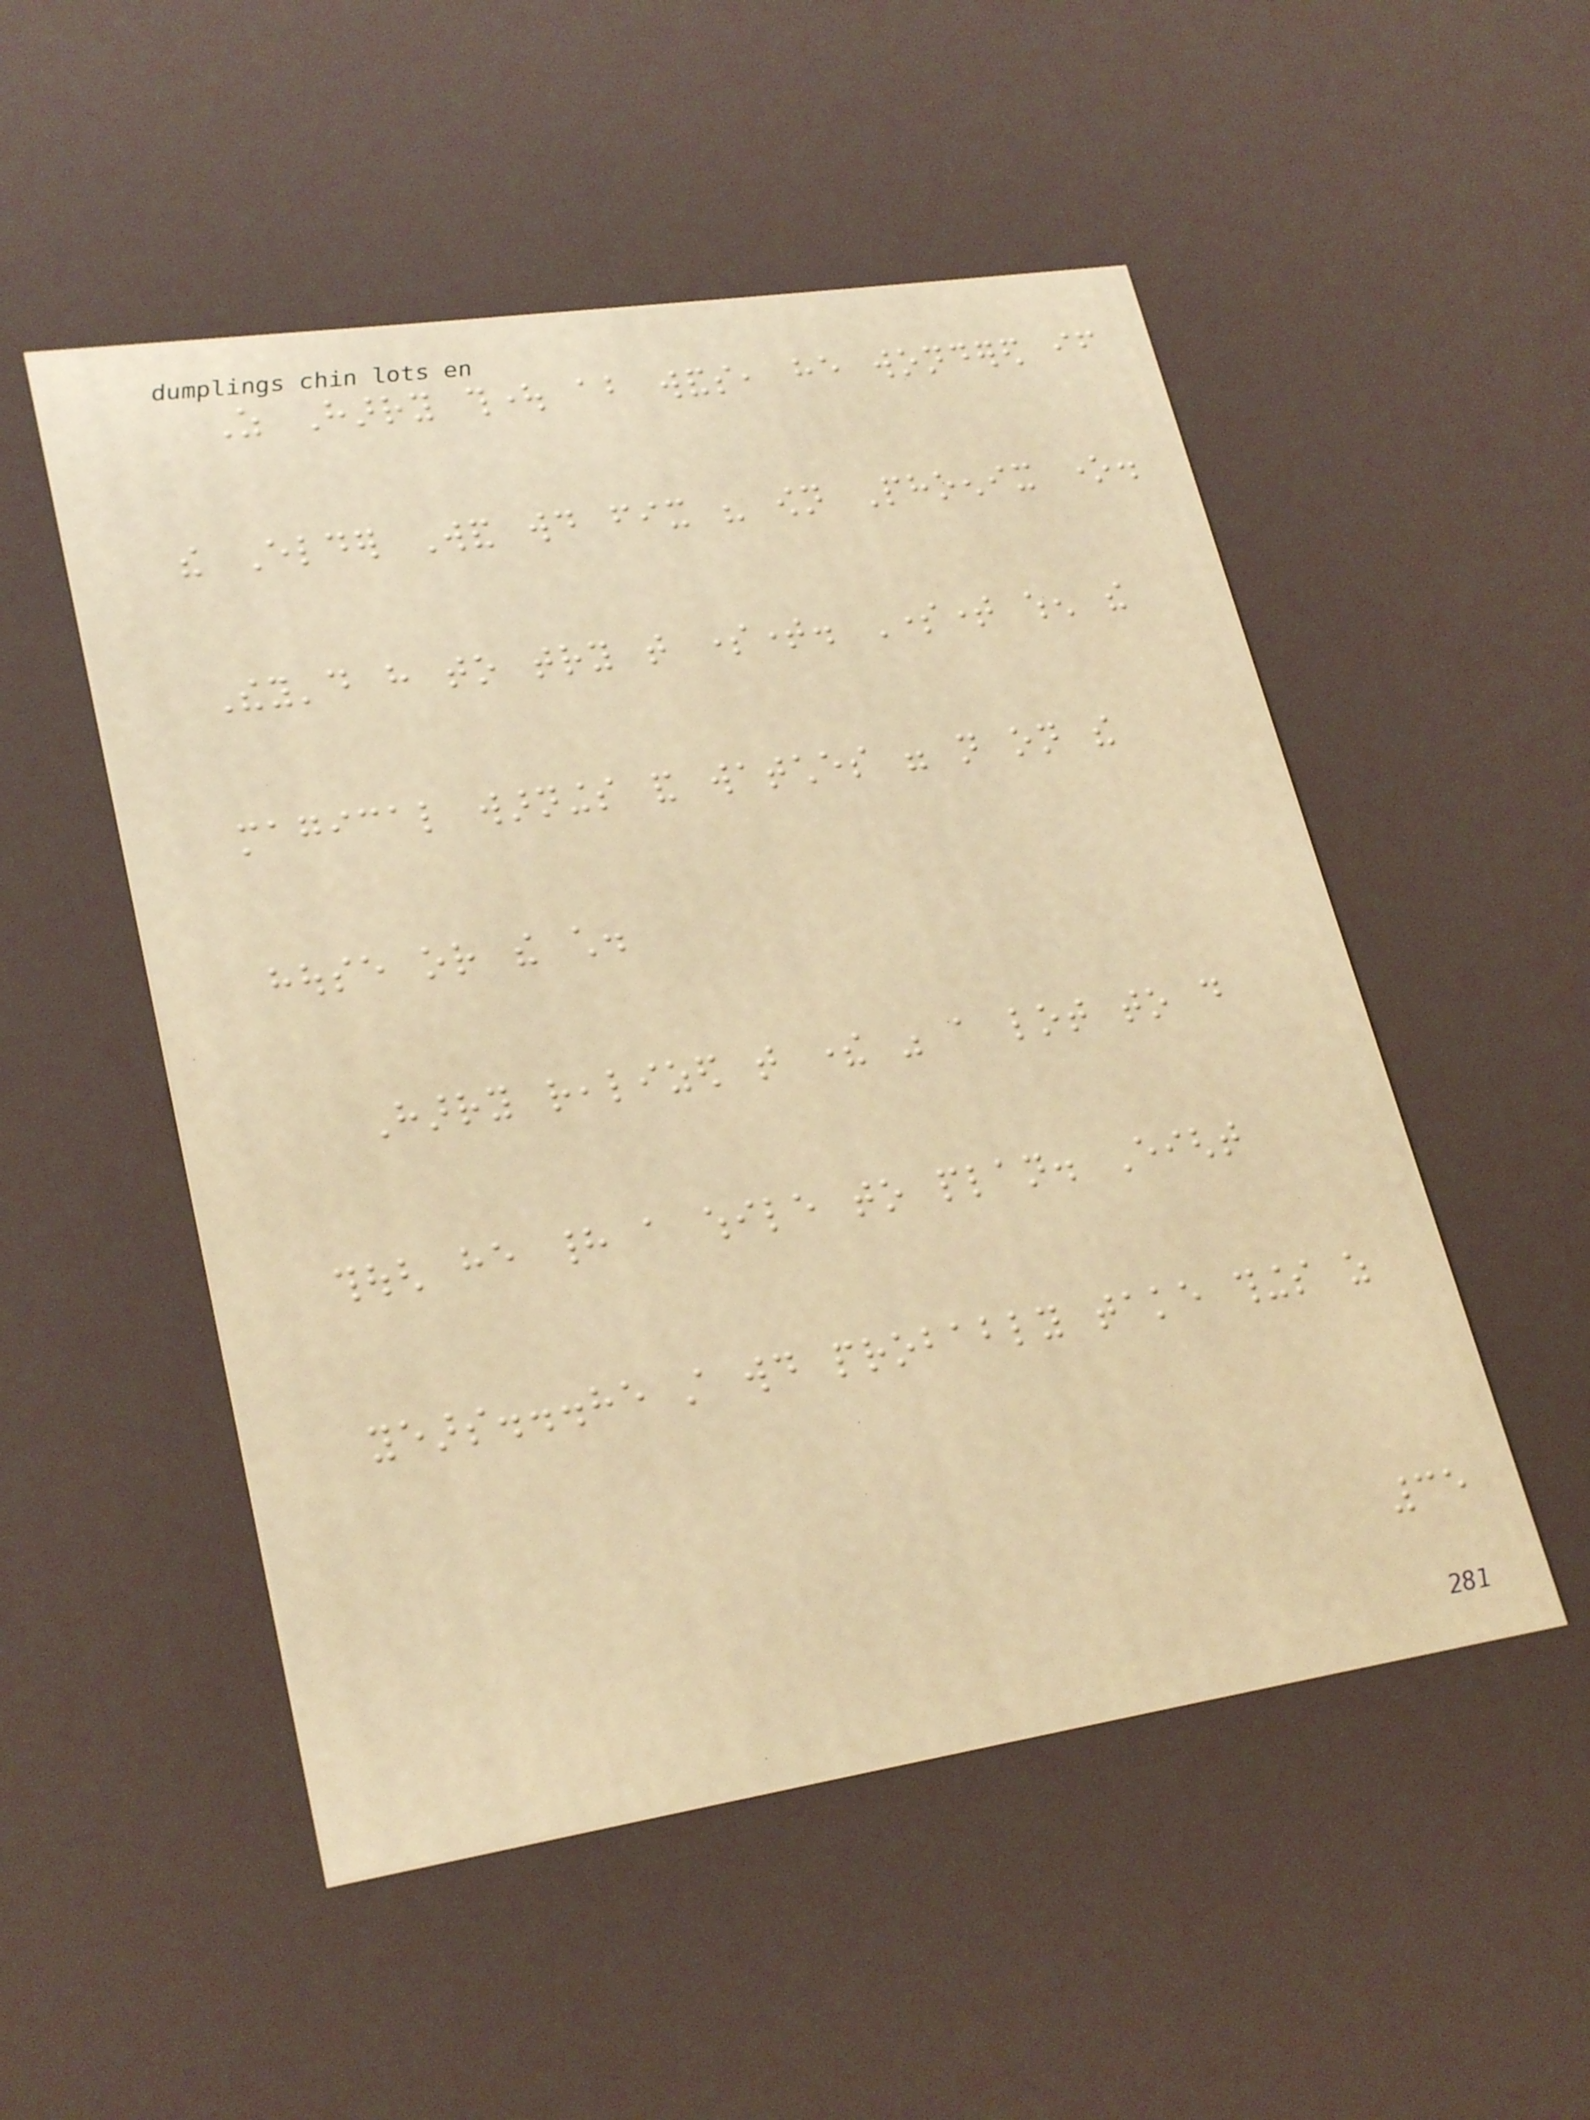As Harry thought about wands, he wondered if
the Elder Wand would fix his own Phoenix one.
They'd have to try that sometime. Sometime when the
magical warnings and watches were not on the
house or the child.
Harry realized that there was a lot to do
though he had a while to plan. Eight
years...he still would probably take things as
35
